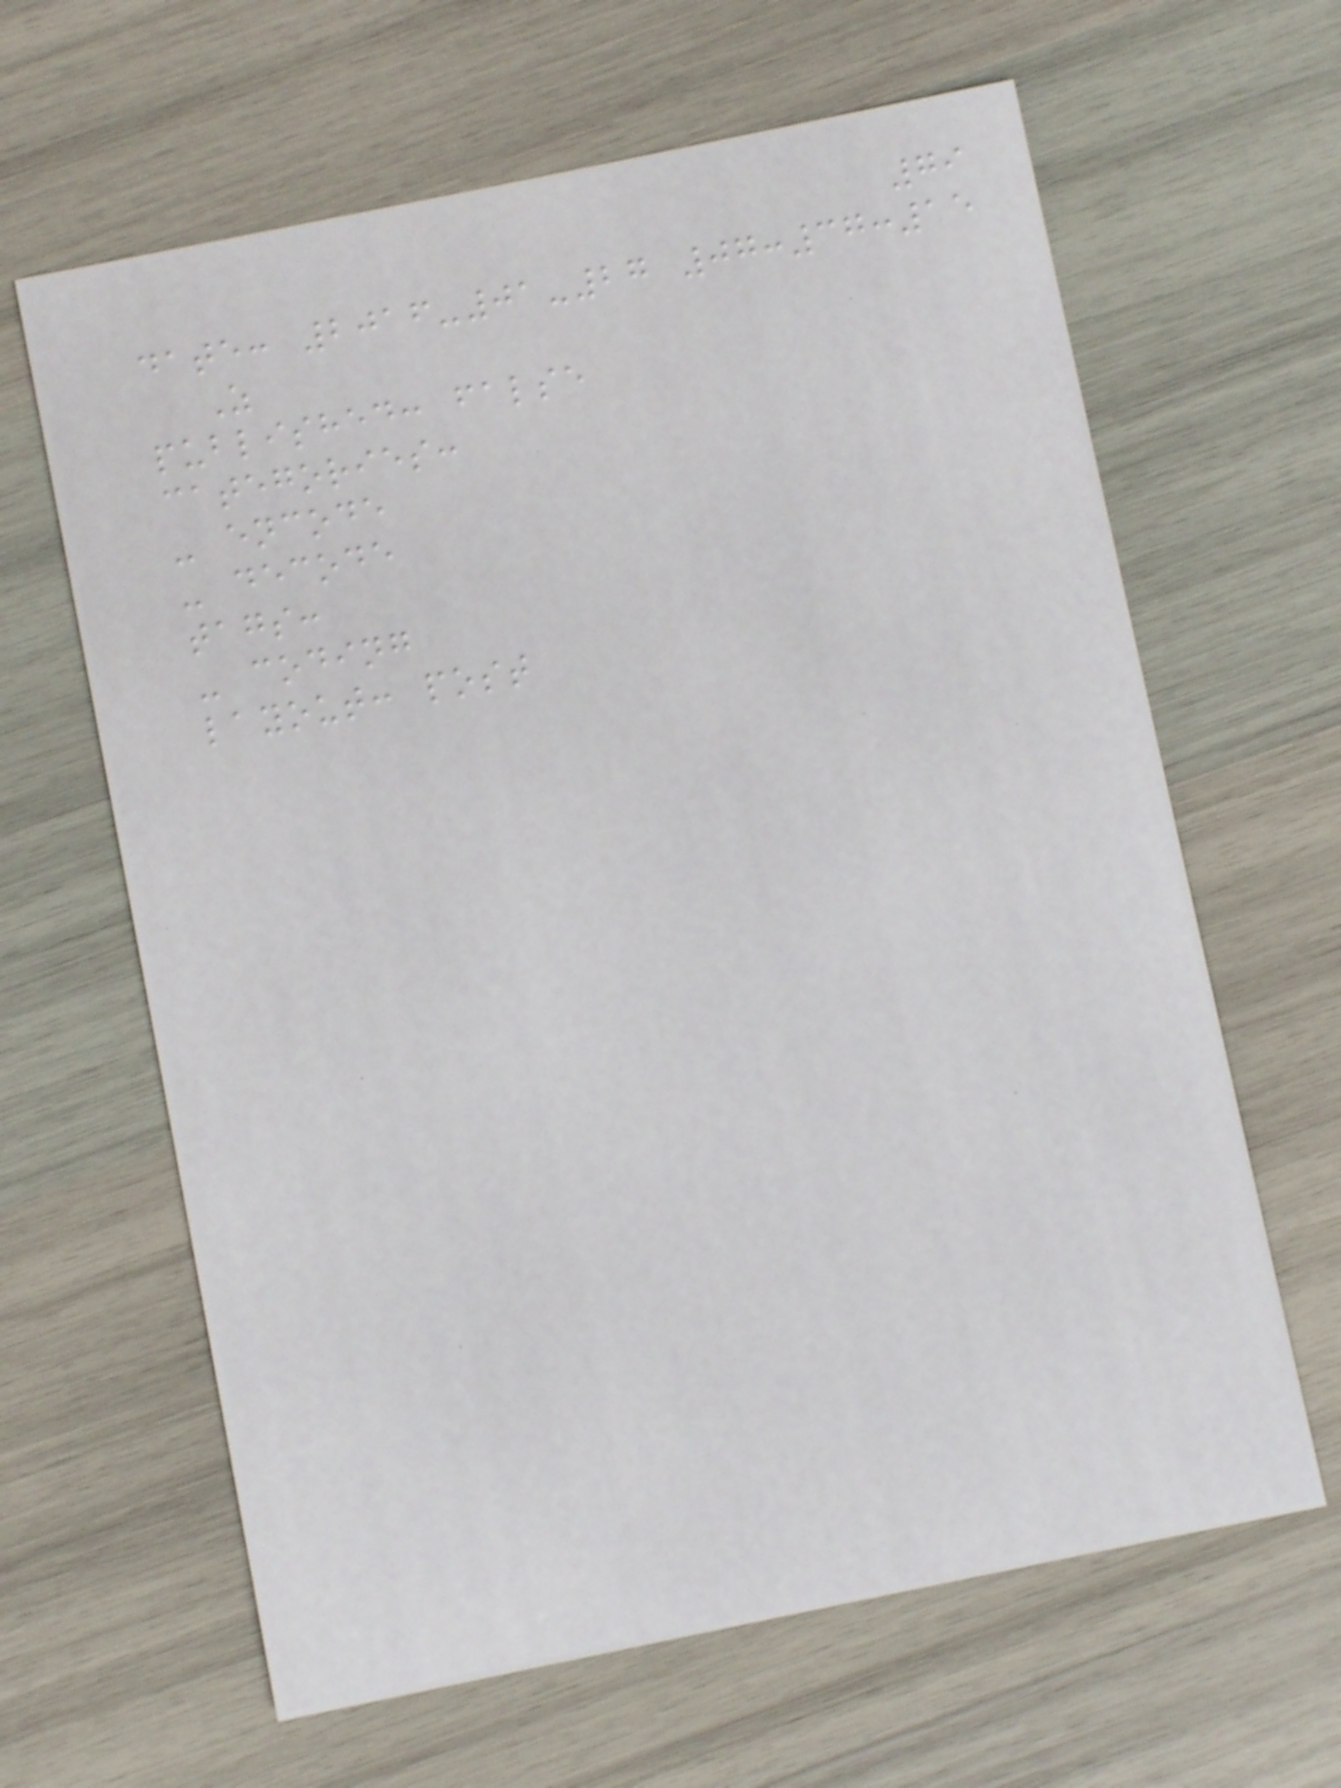79
date: 2016-01-27 07:37:15
Z
published: false
categories:
- encode
- decode
tags:
- coding
layout: post
